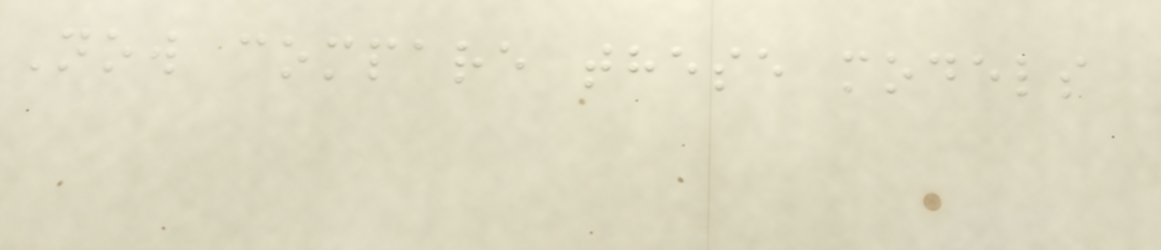Now compare these models
